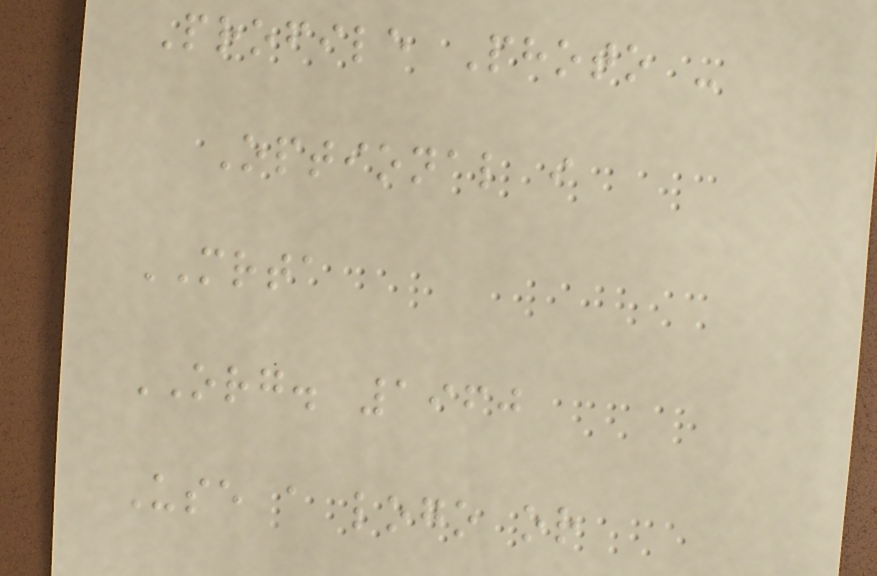Profile Photo -
Optional i
MRTA
ORG. 1960
Use a logo or
